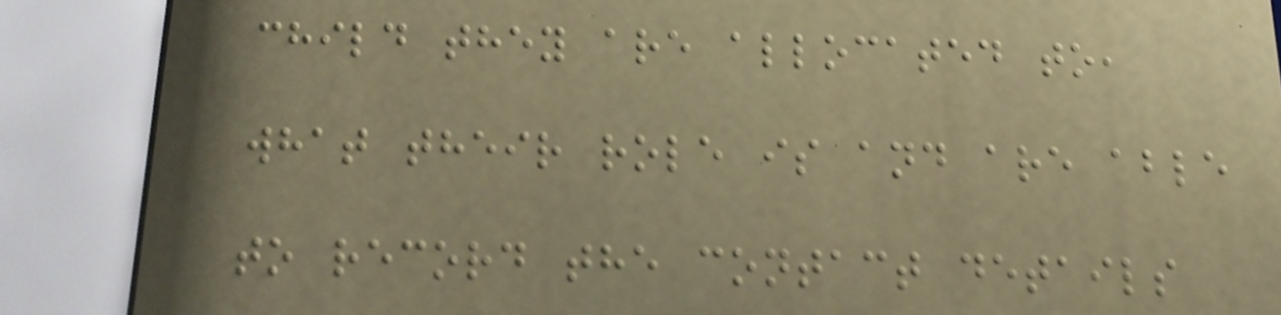child they are allocated to,
what their role is and are able
to record the contact details
